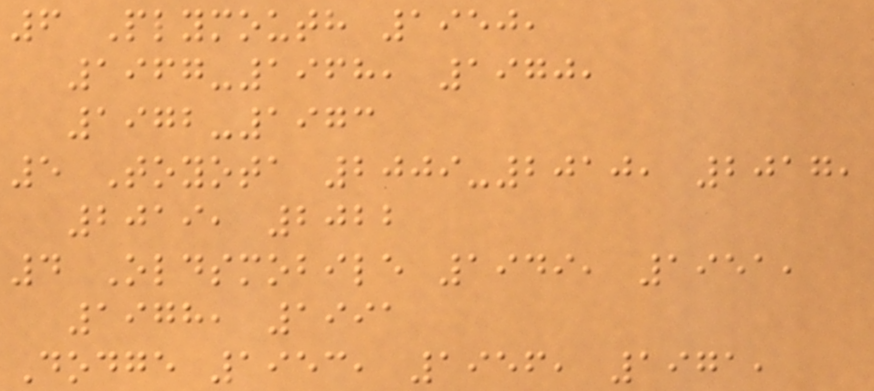6 Plymouth 1950,
1967-1968, 1970,
1972-1973
5 Toyota 2009-2010, 2017,
2019, 2022
4 Oldsmobile 1949, 1951,
1978, 1991
Dodge 1953, 1956, 1971,
